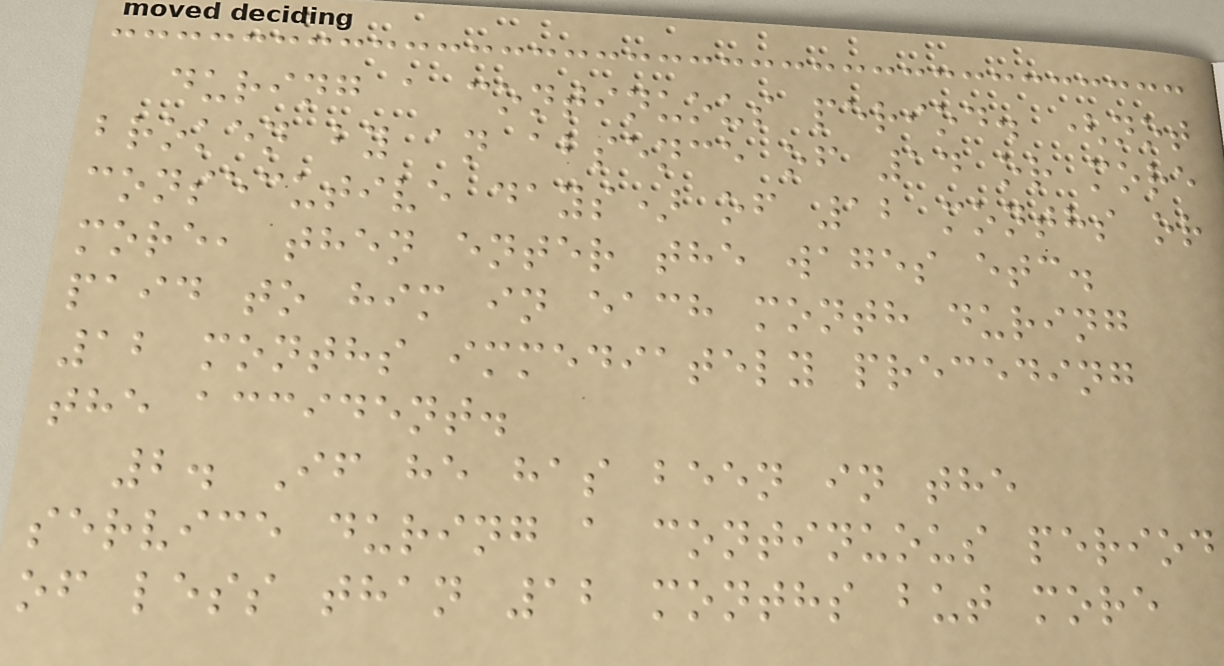during a continuous period. (not
broken by an absence of 14 or more
consecutive days) of 12 months or
more, then enter the wages etc.
paid to him in each month during
12 months immediately preceding
the accident.
2. If he has been in the
service during a continuous period
of less than 12 months but more
